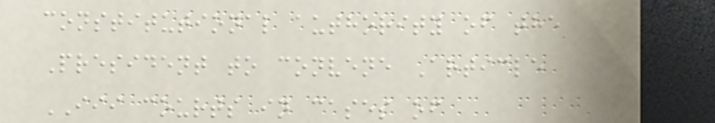constitutional authority of the
President to convene Article
III courts in cases of
